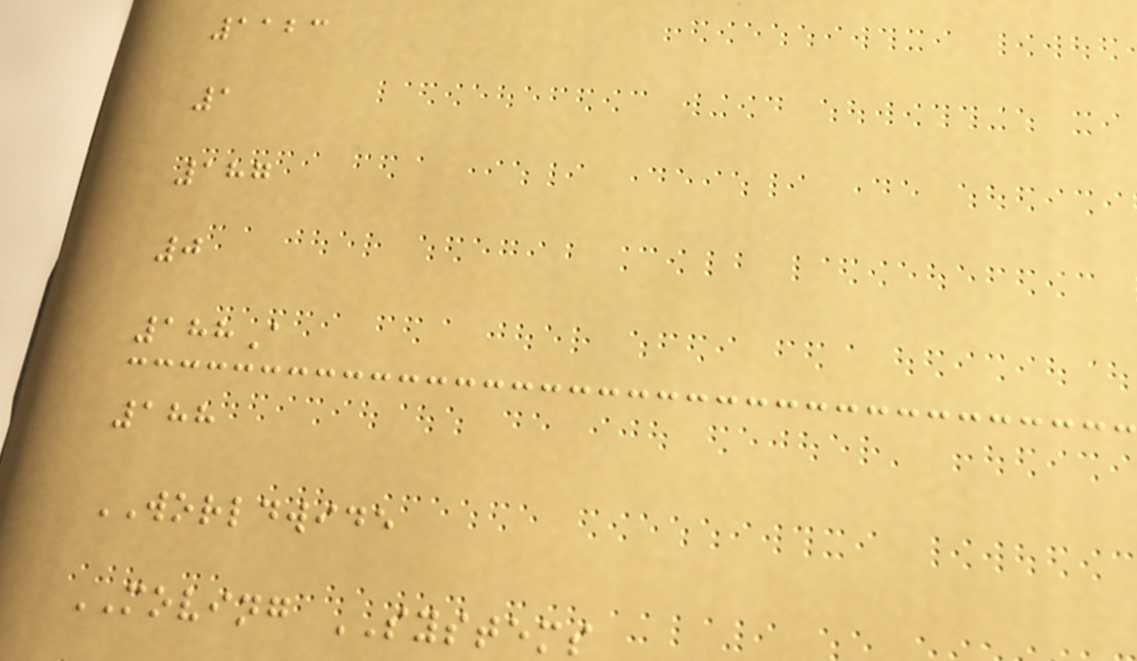1123
1
187
0
188A
188
WORLDWIDE
MOVING SYSTEMS
